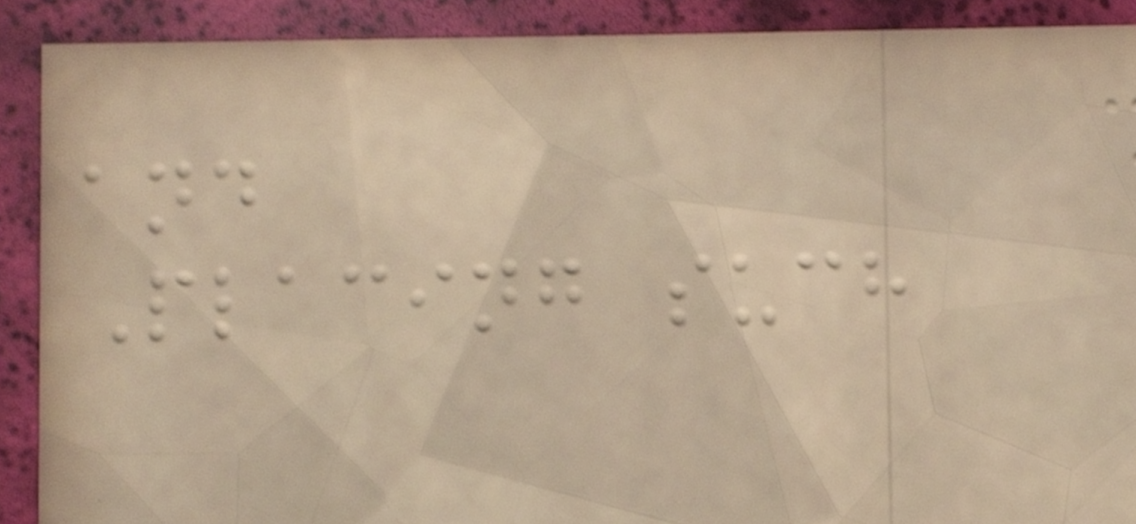and
Placing such
